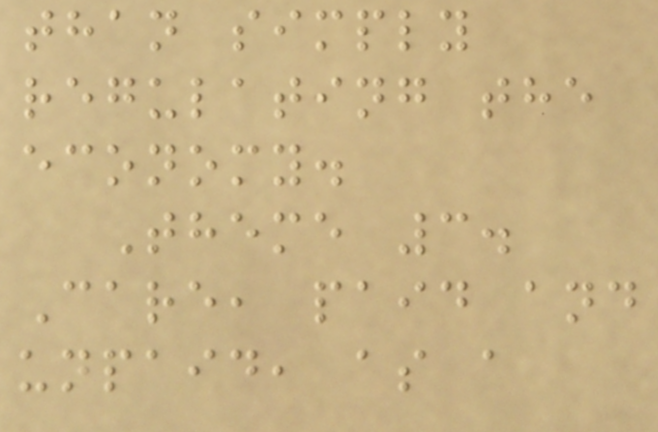than simply
regulating the
economy.
Theme 3.
Care, paid and
unpaid, as a
